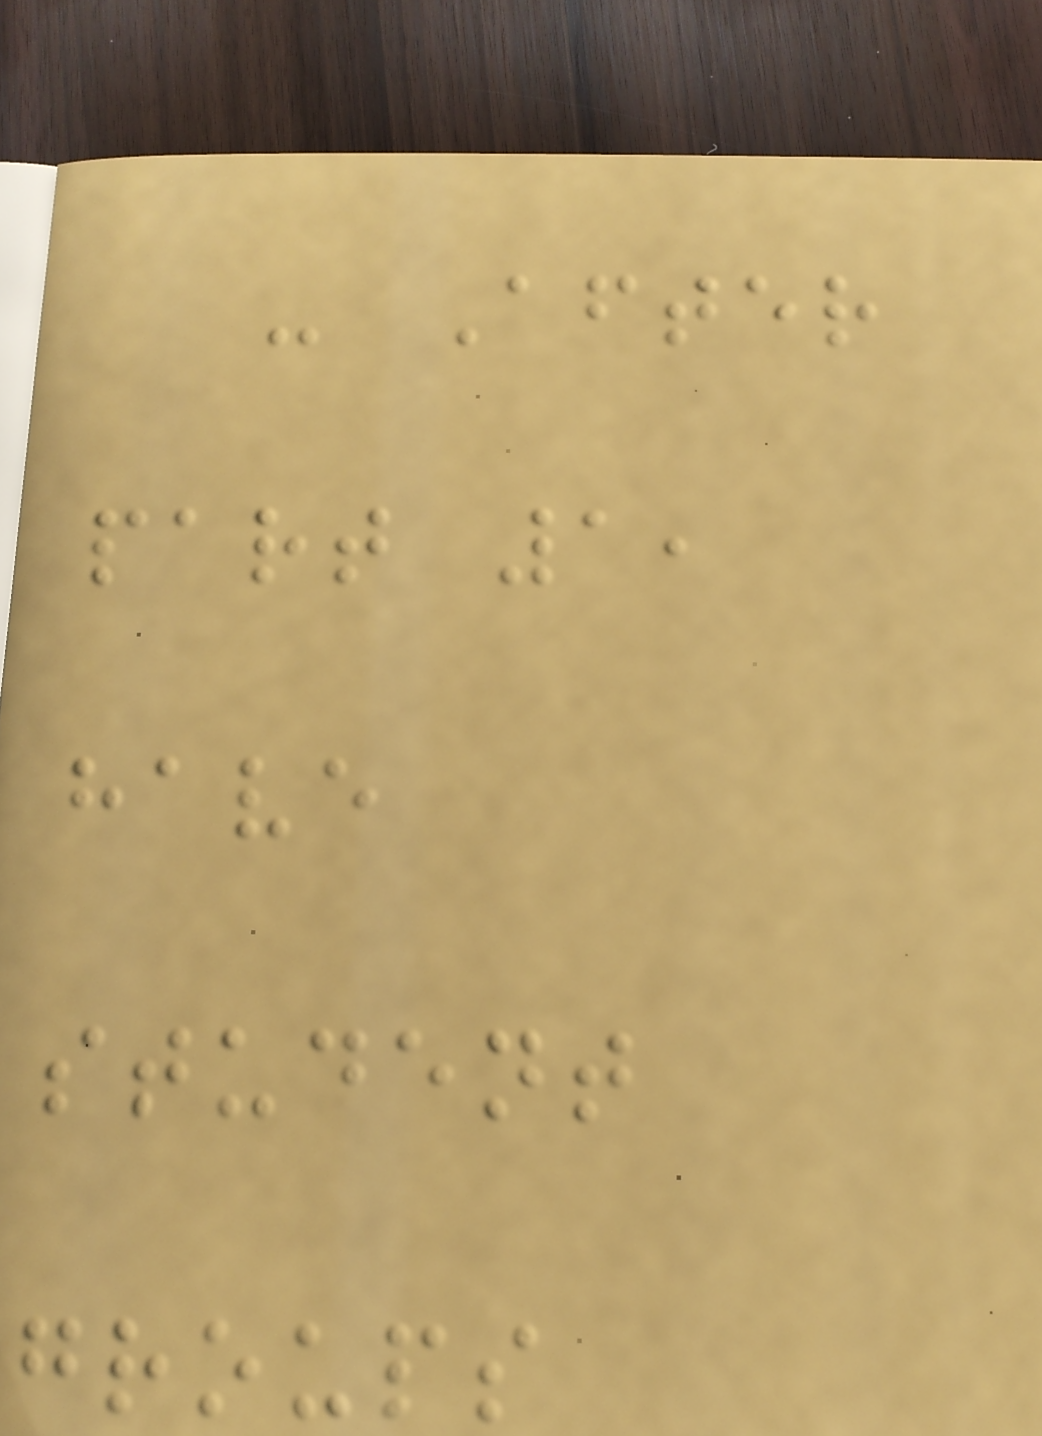- After
part 1,
have
student
groups
